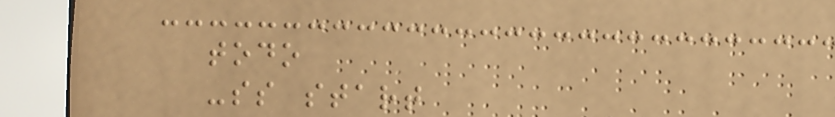todo
-ss start
